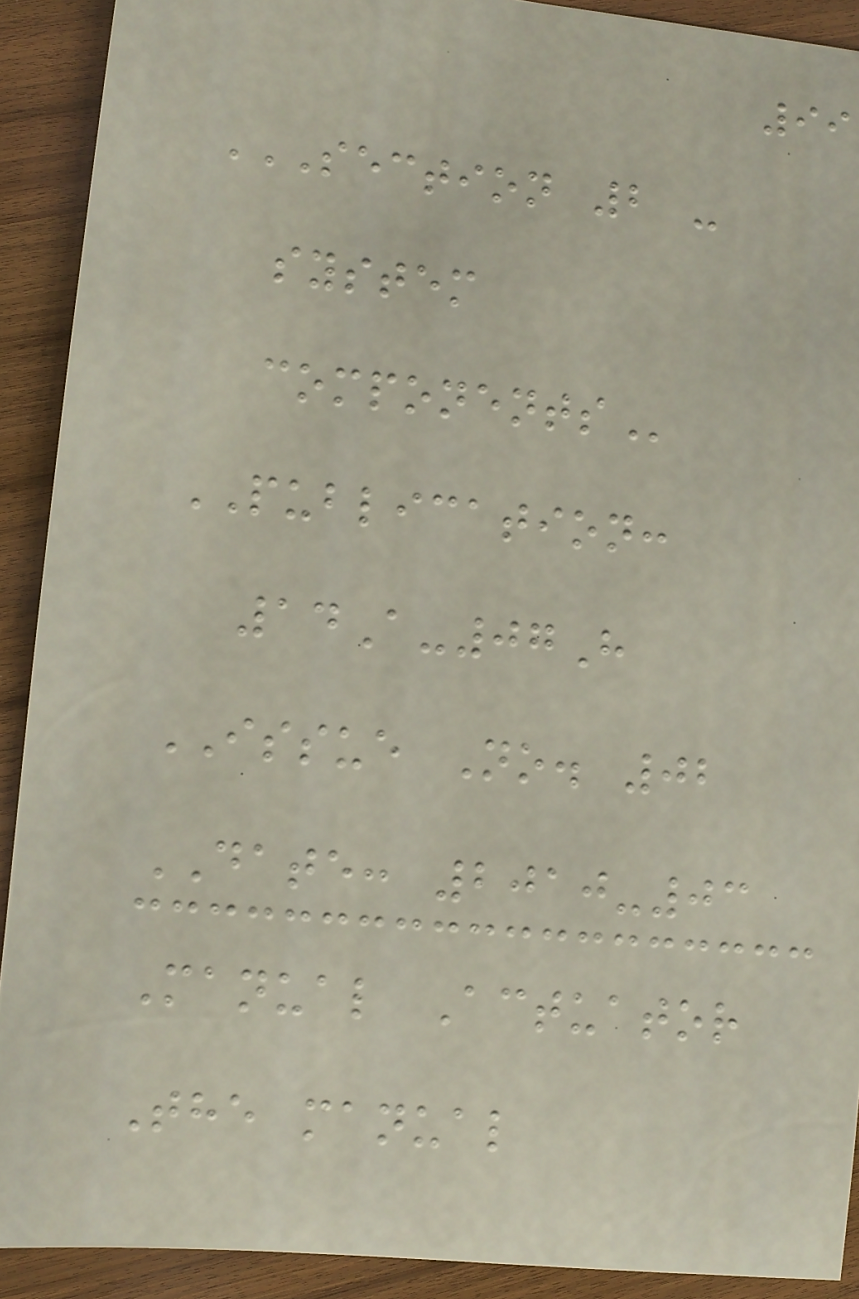99
SECTION 2 -
SYSTEM
COMPONENTS
PUBLICATION:
14A-07H
ISSUE No. 02
DATE: 2010-03
Manual Actuator
The manual
